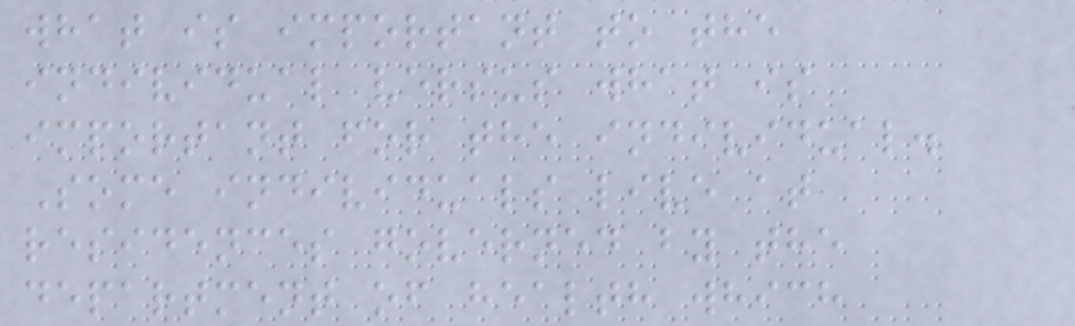what is important to the
individual versus what is
important for the individual.
Some individuals live at
residences governed by the
department of health which
